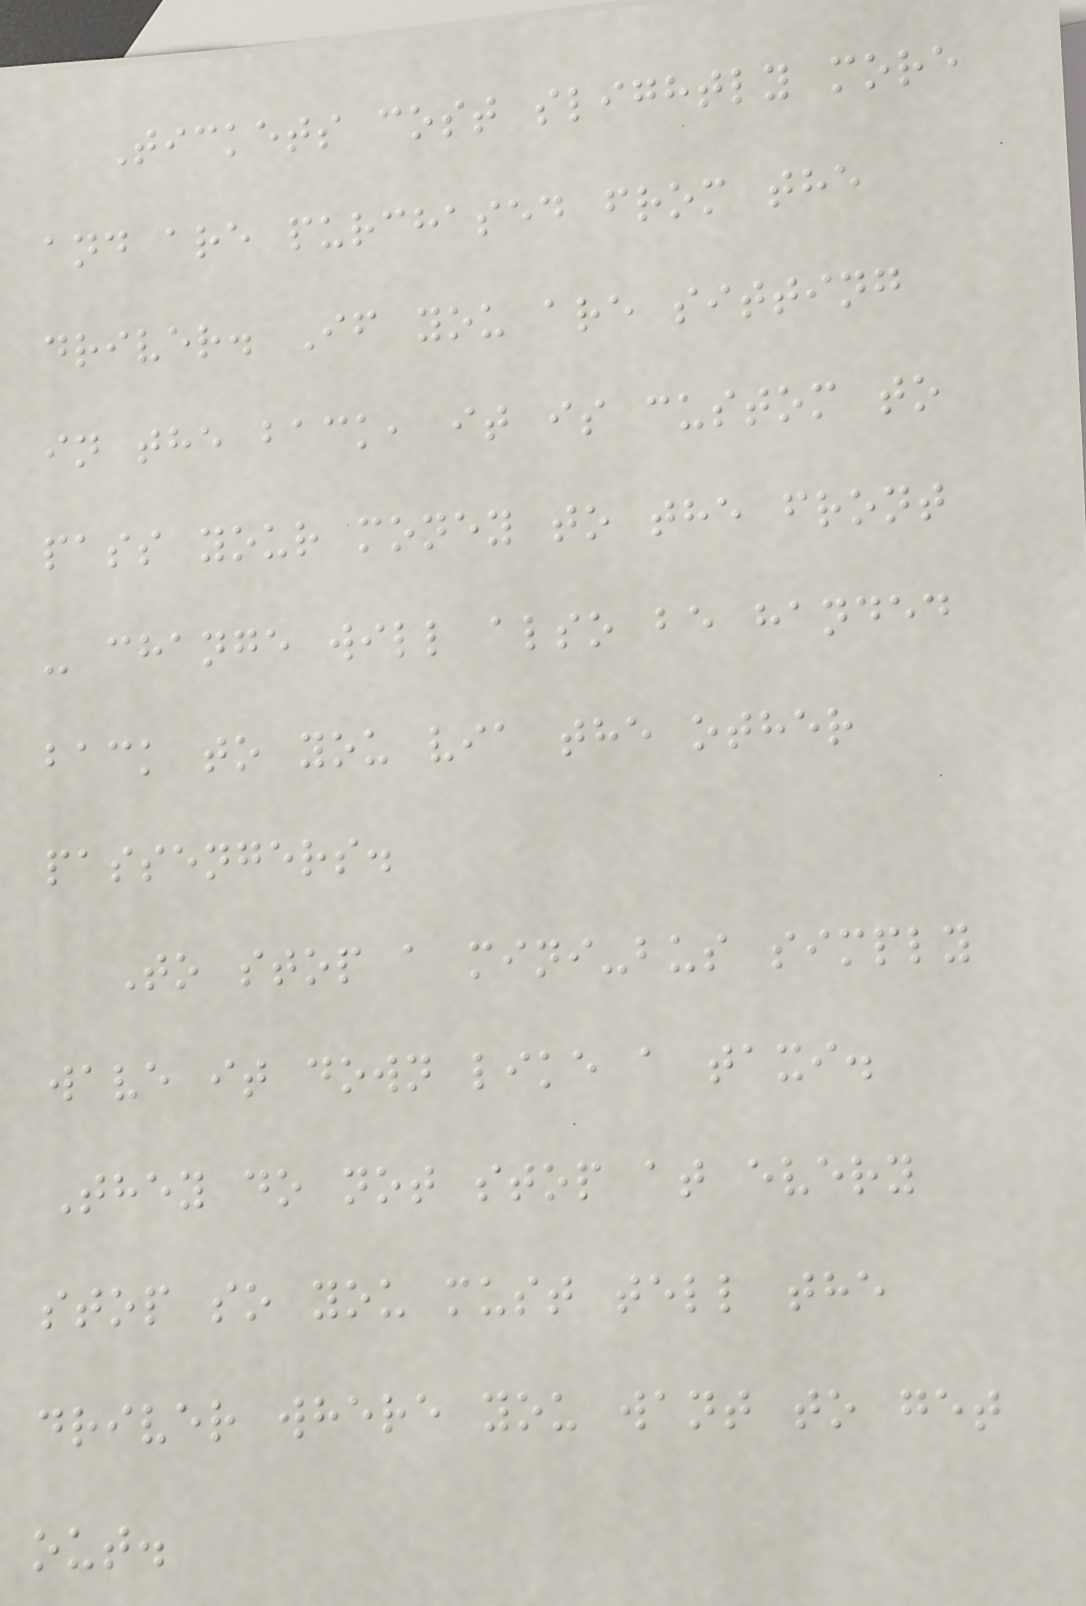Tickets cost slightly more
and are purchased from the
driver. If you are sitting
in the back, it is custom to
pass your money to the front
- change will also be handed
back to you via the other
passengers.
To stop a mini-bus simply
wave it down like a taxi.
They do not stop at every
stop so you must tell the
driver where you want to get
out.
